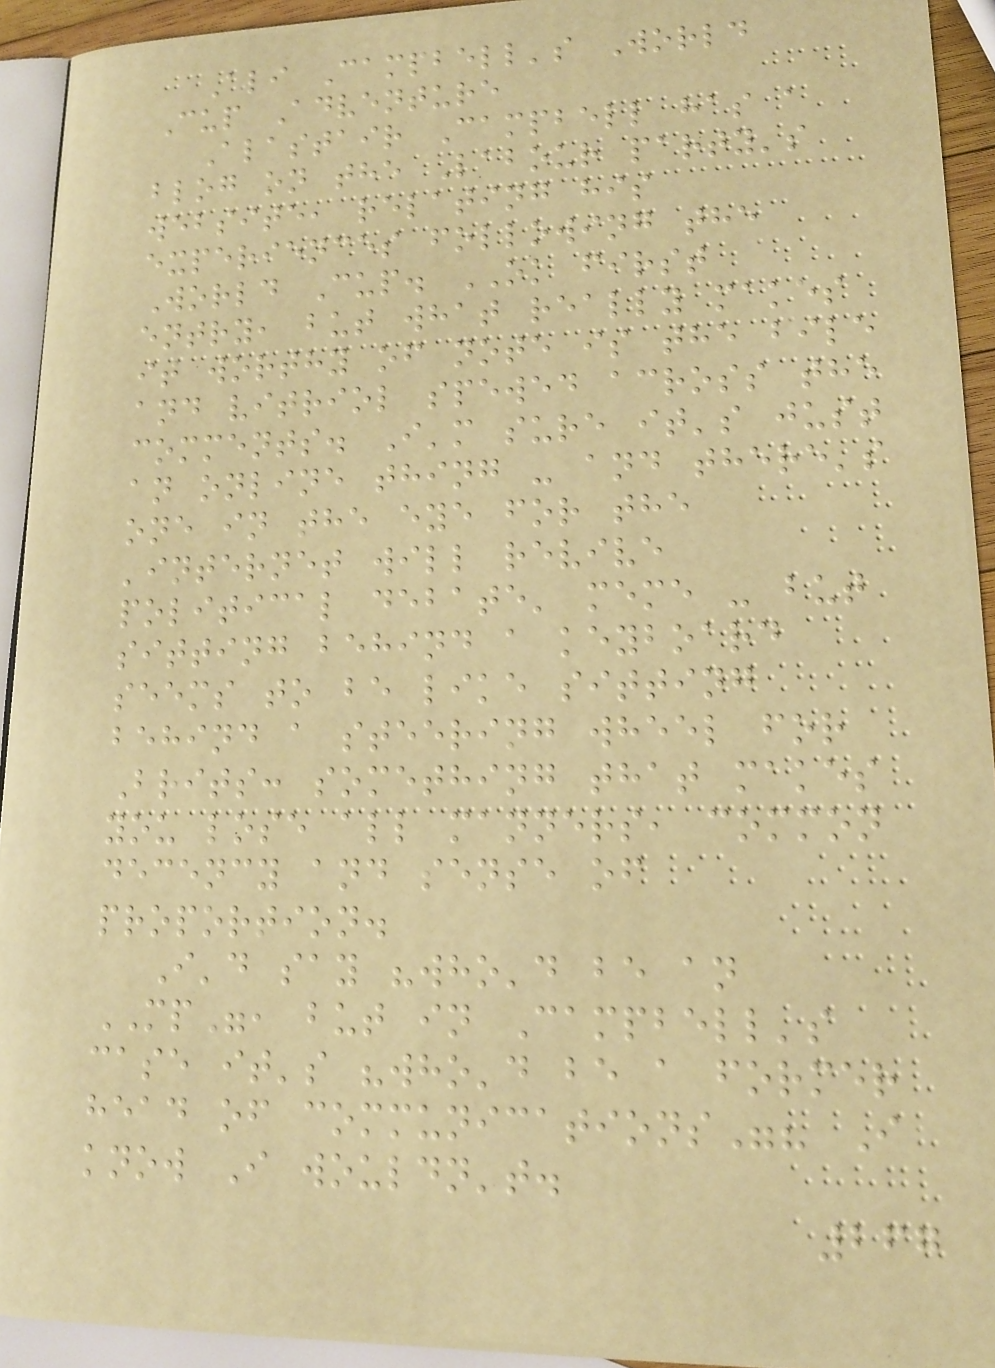Ali Campbell's World
Cup Adventure
Alastair Campbell has a
blog on the Labour party's
website, relating his
experiences following the
World Cup. OK first
entry, but what really makes
it worthy of note is the bile
and vitriol spewed across the
comments. I'm sure it's just
an online thing - and there's
one in the eye for the
'internet will revive
political debate' meme - but
sitting behind a keyboard
seems to be like sitting
behind a steering wheel for
Brits: something that makes
you lose all manners, common
decency and sense of
proportion.
I'd say "who'd be an
MP", but in Campbell's
case it's "who'd be a former
head of communications"? I
know I wouldn't.
267
